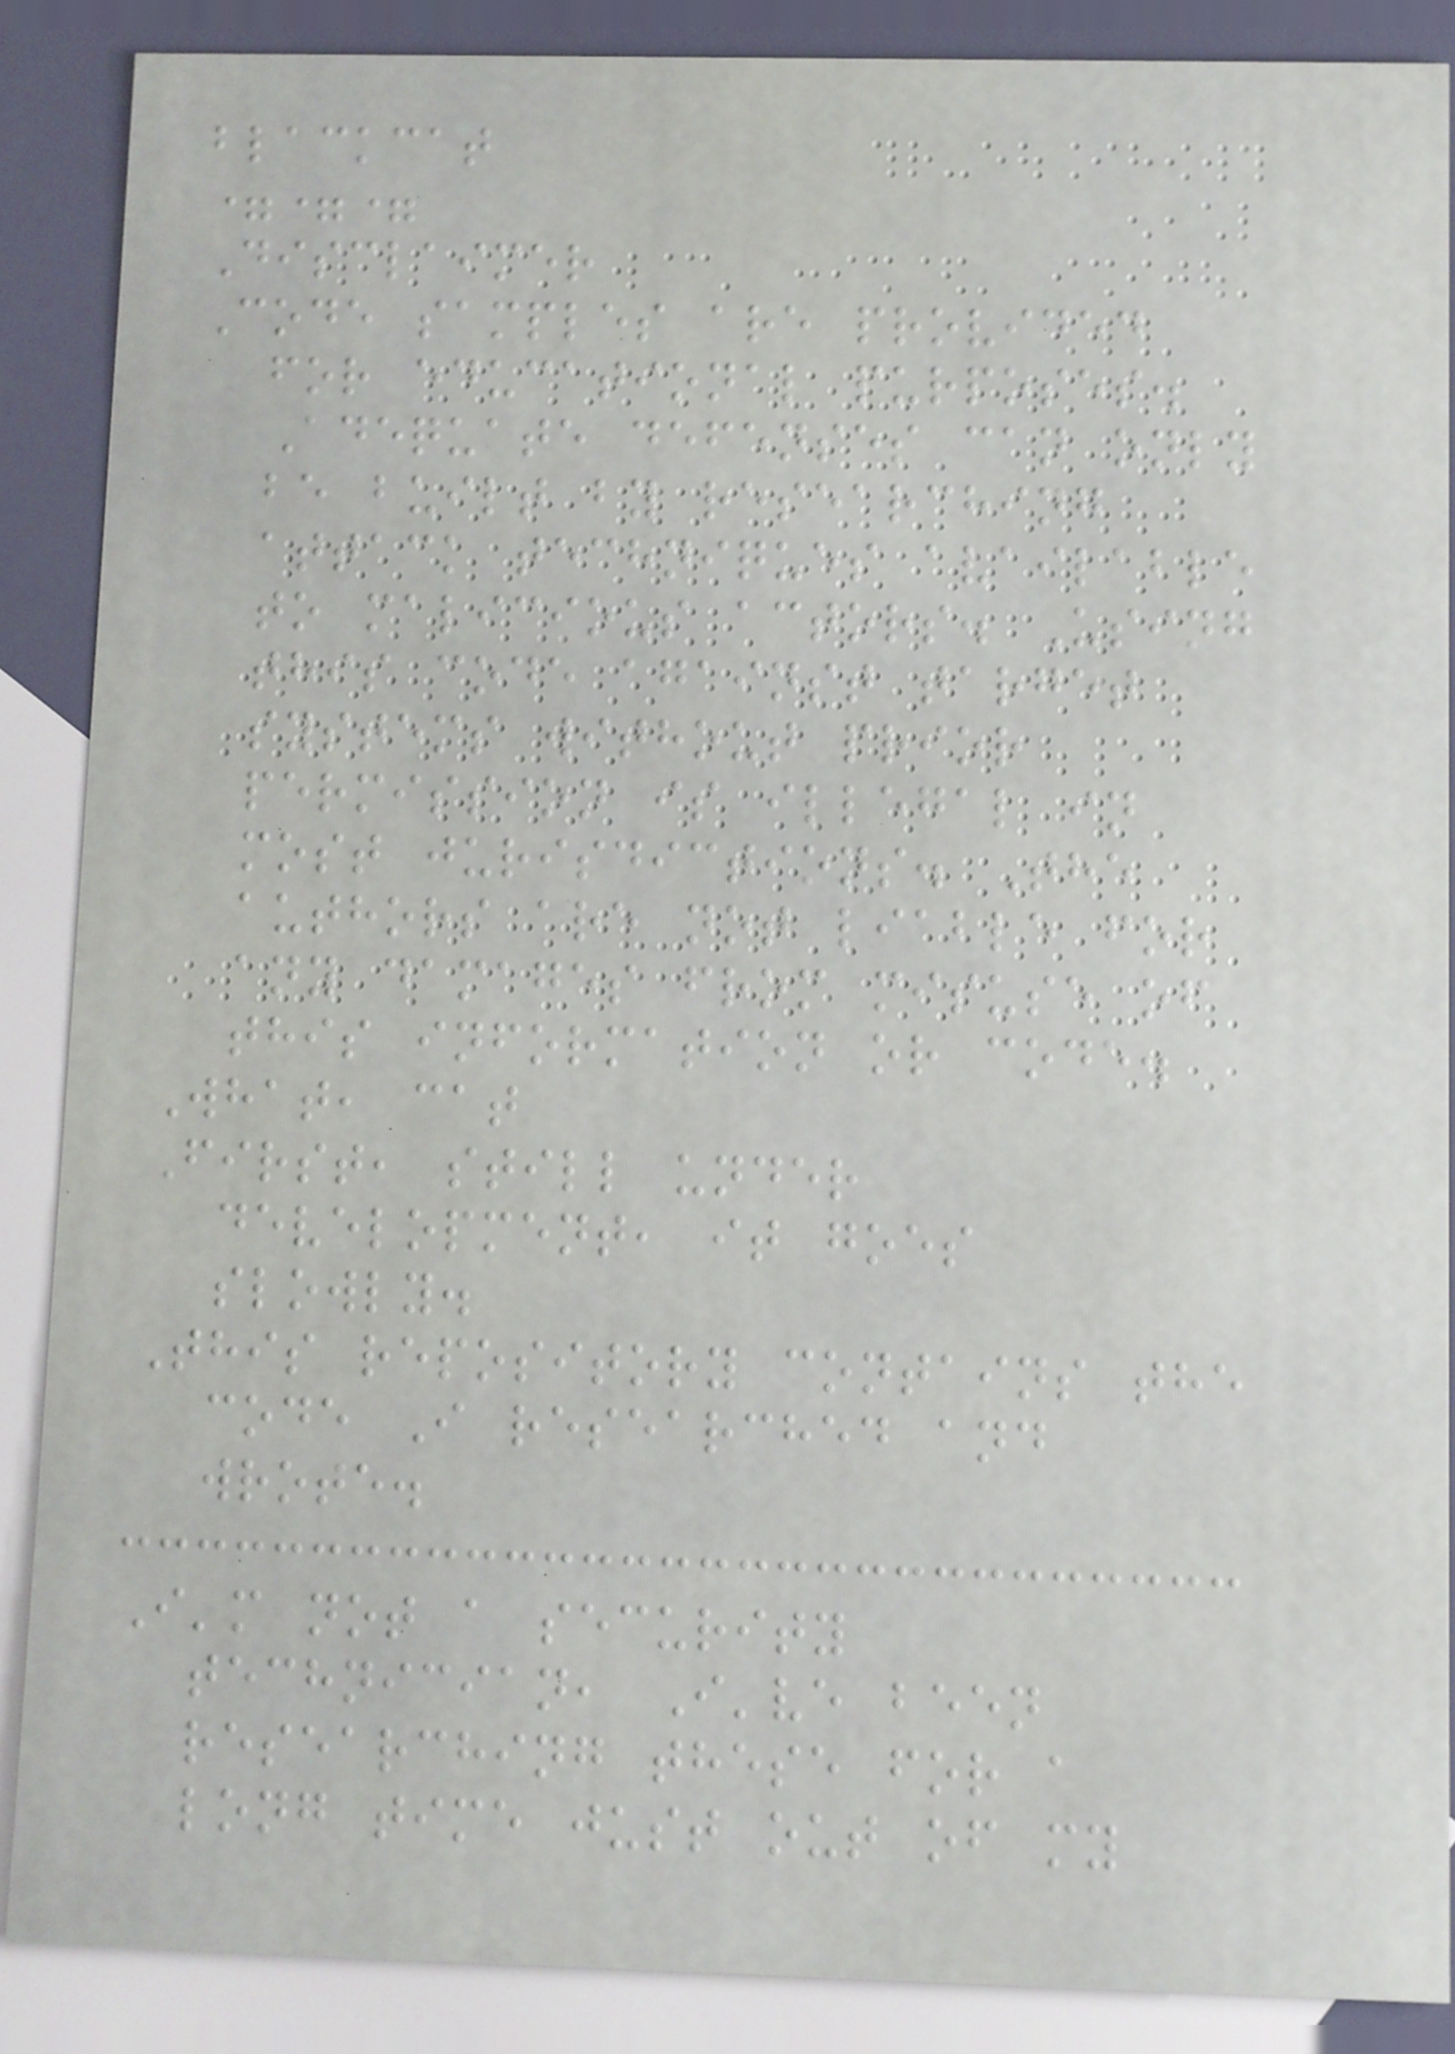blackcat
===
Disclaimer
Code samples are provided
for educational purposes.
Adequate defenses can only
be built by researching
attack techniques available
to malicious actors. Using
this code against target
systems without prior
permission is illegal in
most jurisdictions. The
authors are not liable for
any damages from misuse of
this information or code.
What, cat
First, still under
development, it goes
slowly.
This repository contains the
code I researched and
wrote.
I'm not a security
technician, I've been
researching these for a
long time just out of my
